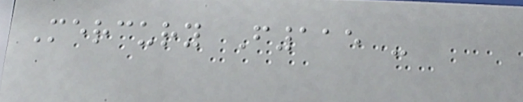Mercury F115 -
